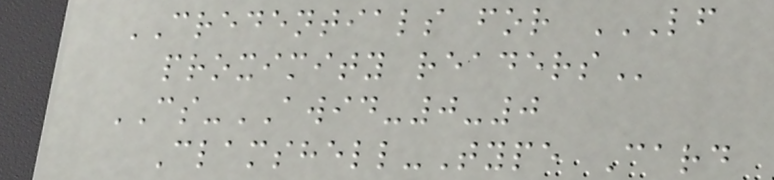CREDENTIALS for LF
PROXIMITY READERS
CS-AWID-0-0
Clamshell-Type Card
